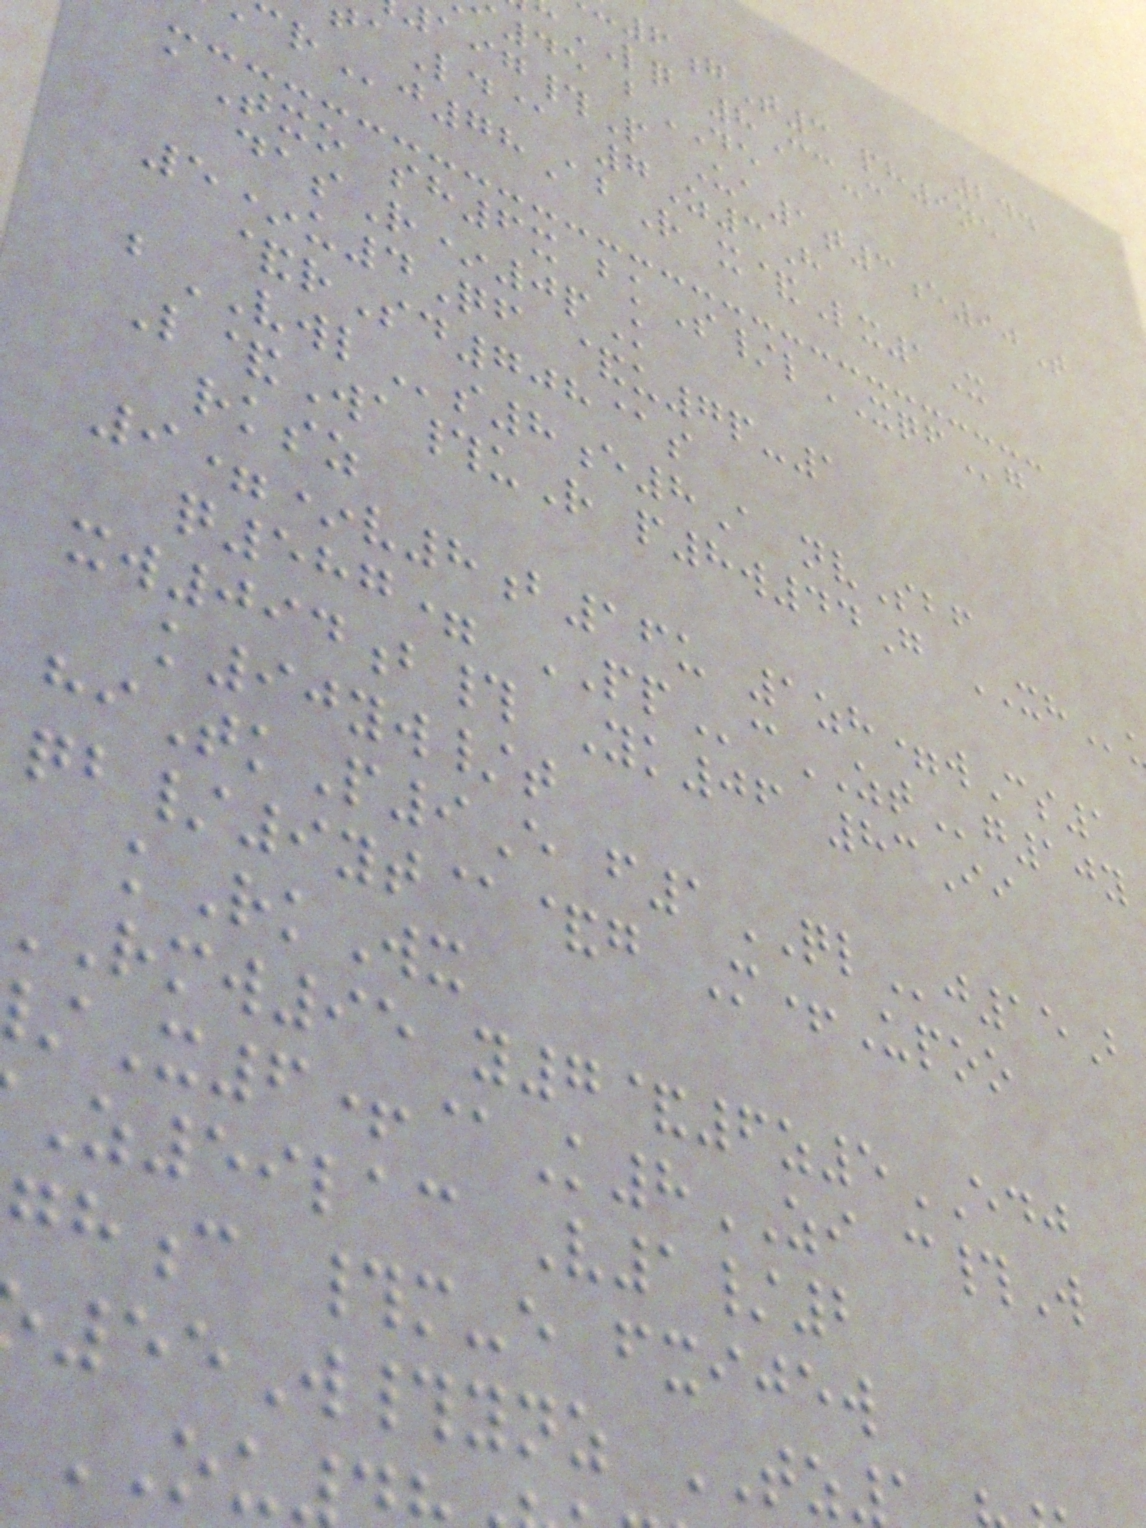244
6gT3 ph9ne
LQ 8Cc-c
45 bDE
#P Ua1t3e90T
aLd@ 7Z3H
j78AbR x&Lx1X
aTxo sh6x bkS/lXQFg
dasR*0pK
5*u4Qf &u7p-1
&rSd708@s
bVWLs8e8A nvSbf
L&Wa#uR p8w44G XH
rksz
9=*v8b16u 1zh=wCs1
q587= PPcZTg10y
xw094b# Yk06 83Ii
k90yw/t
hiTkP9E f1QLj15B
qb/9yt@&g M+Upoo
kRkWx
rmw95 y7&6z5EDJ
X6+@K8ZI c#W
Z59lac V1/2
c #m-e fxijew
55W#ynz TZ
OU
